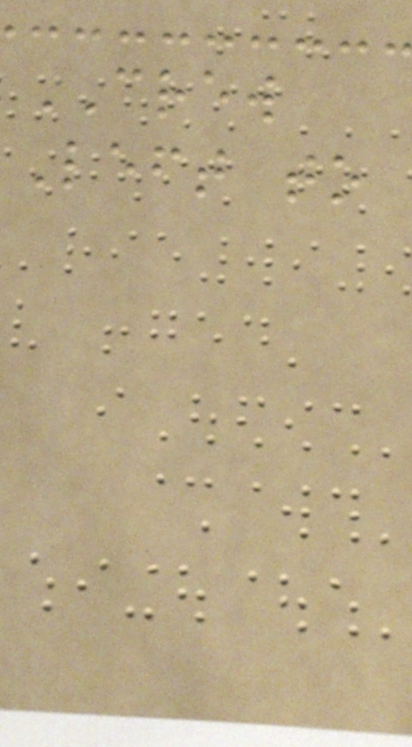CREW
Left to
